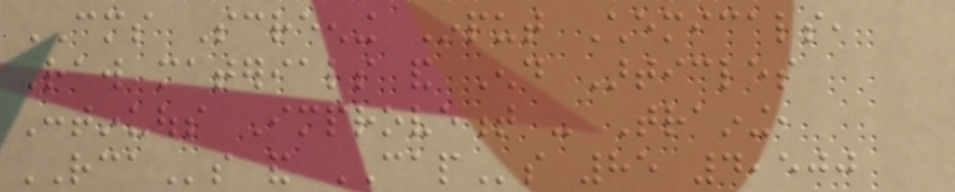CMS Screening Input Chemicals,
Raw materials and End Articles
Continuous Improvement - Training,
RCAs and CAPs 85 4,500
